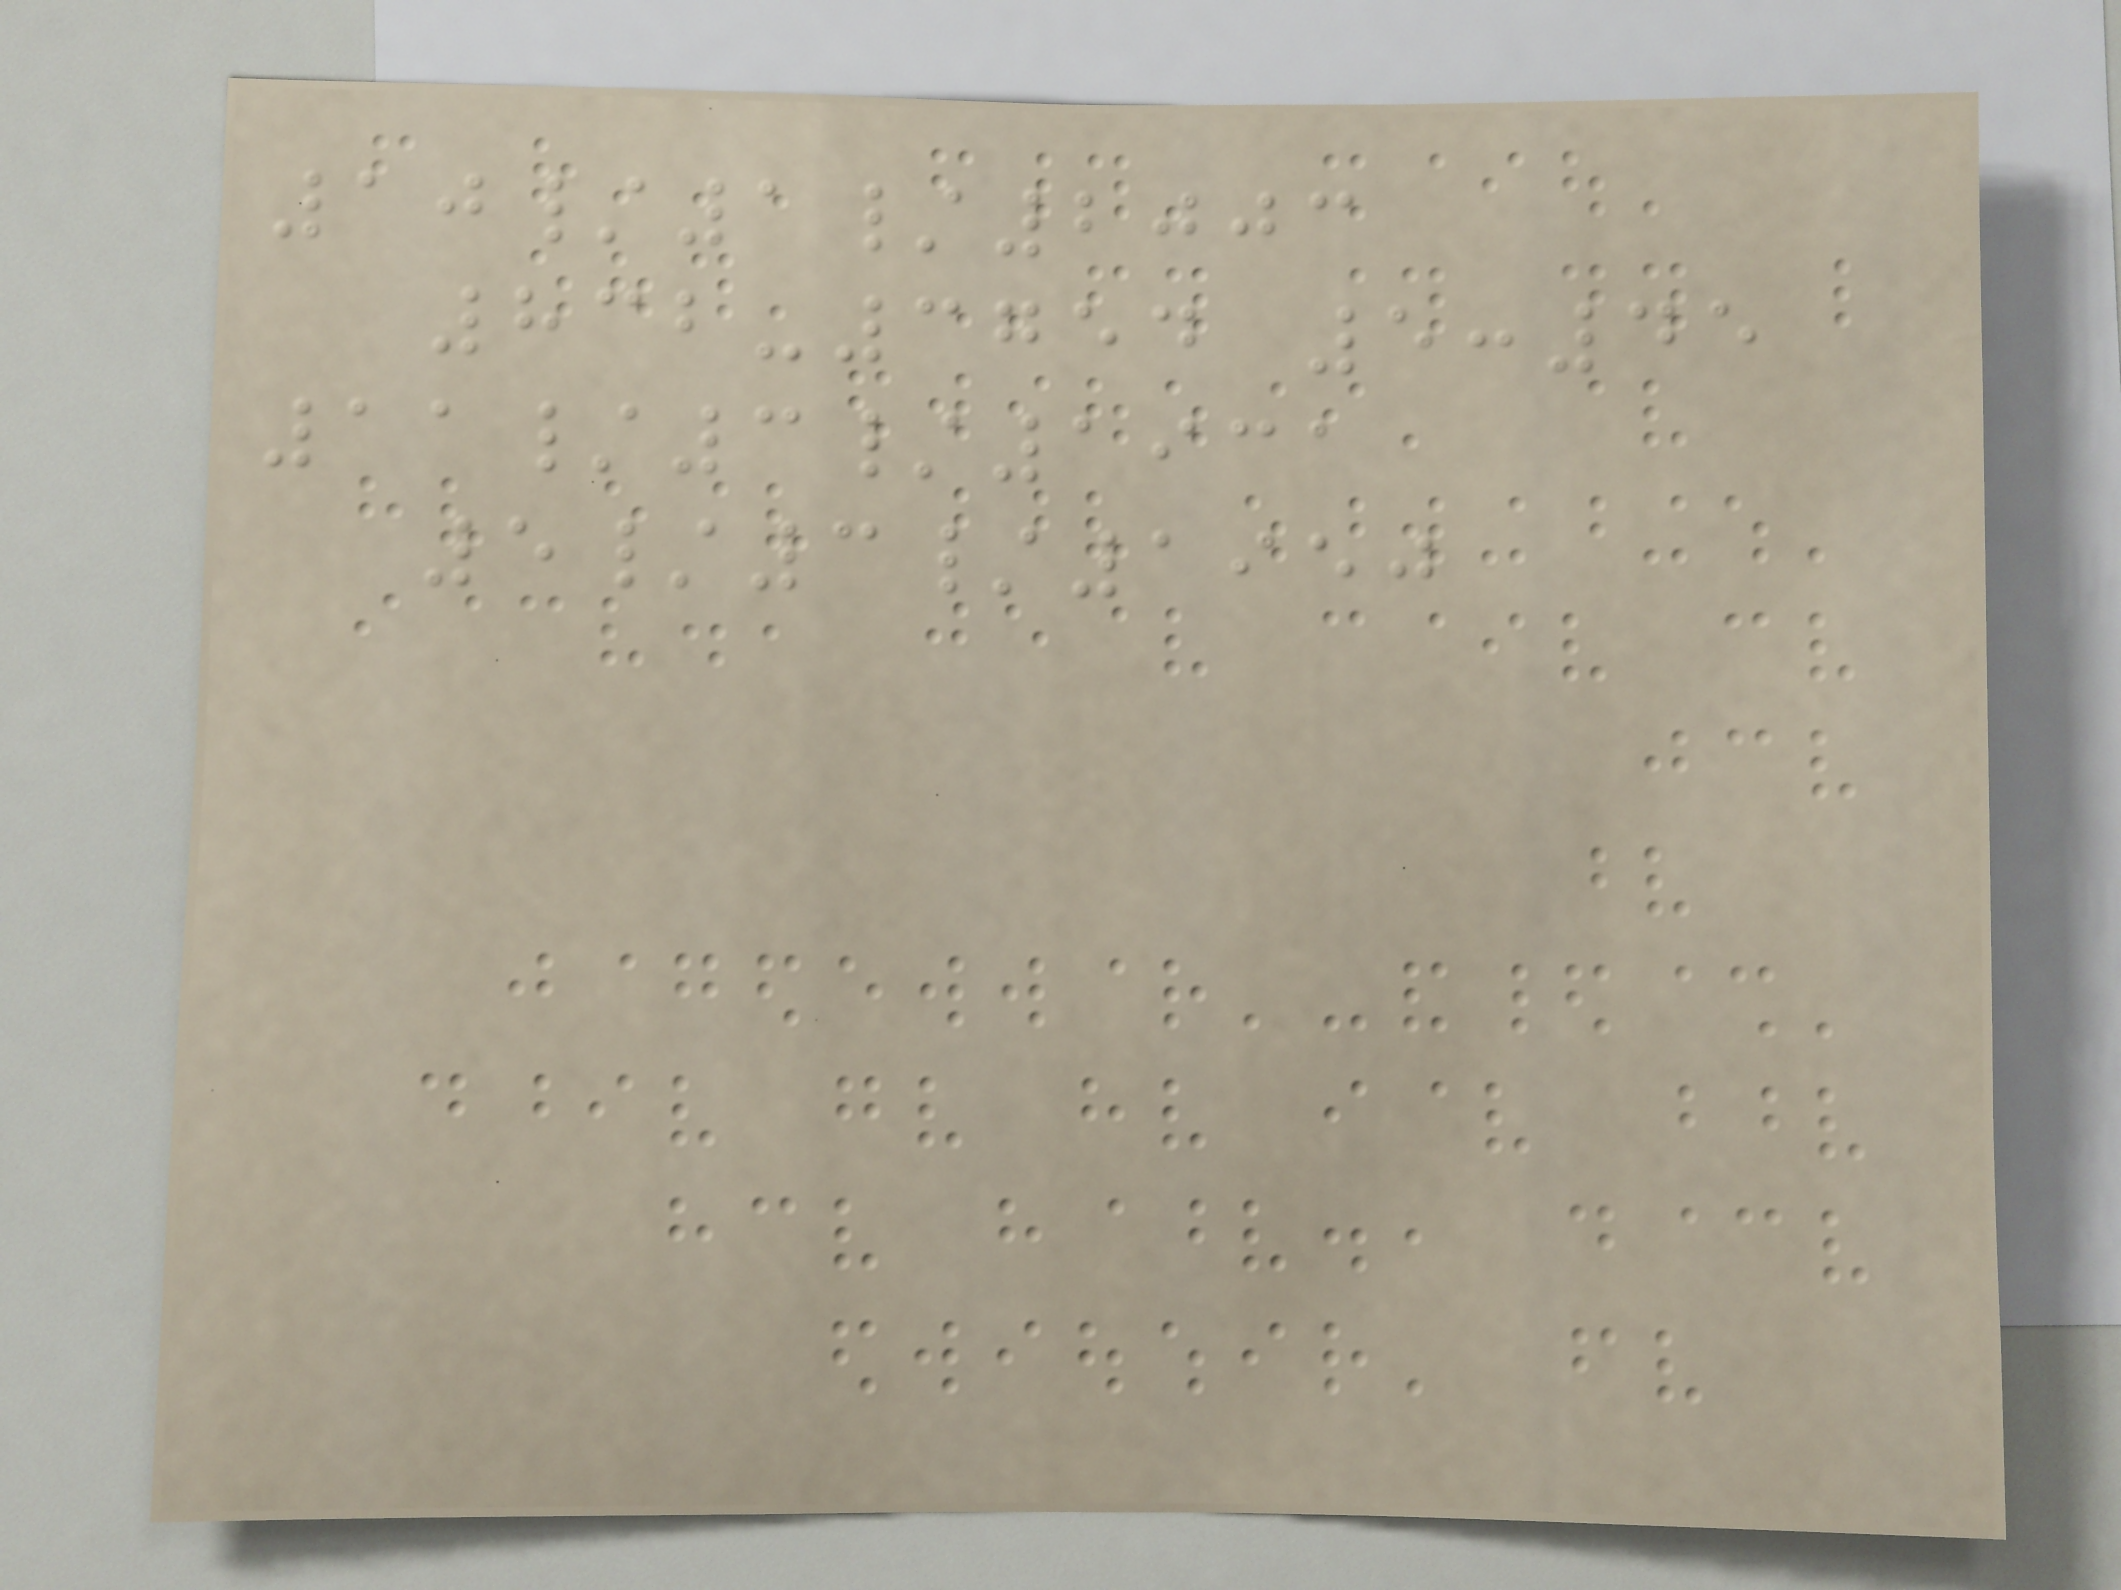10/1/2003
832-3754 5:45
11/3/1931
5/3/1950
